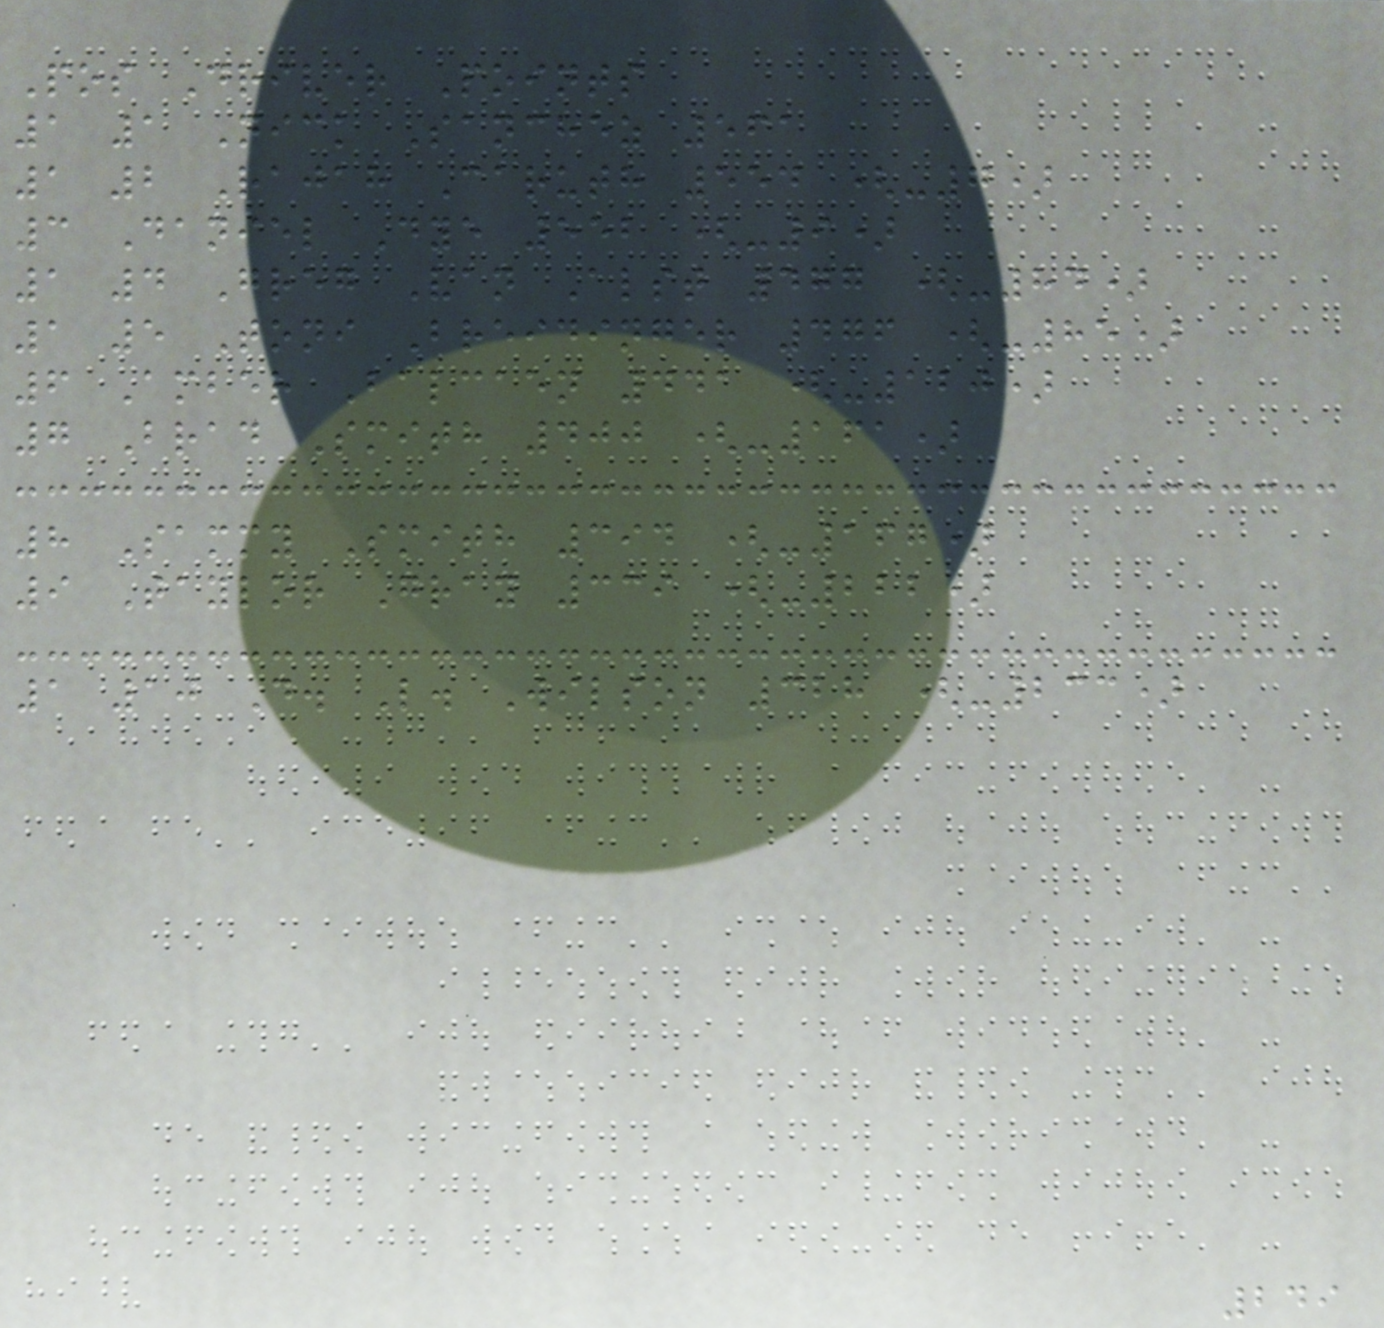Pos Driver Points
1 1 Nick Sanchez 561
1 2 Rajah Caruth 554 (-7)
3 Daniel Dye 552 (-9)
1 4 Greg Van Alst 477 (-84)
1 5 Toni Breidinger 476 (-85)
6 Amber Balcaen 441 (-120)
7 Brad Smith 400 (-161)
8 Sammy Smith 394 (-167)
9 Taylor Gray 339 (-222)
1 10 D. L. Wilson 328 (-233)
249
